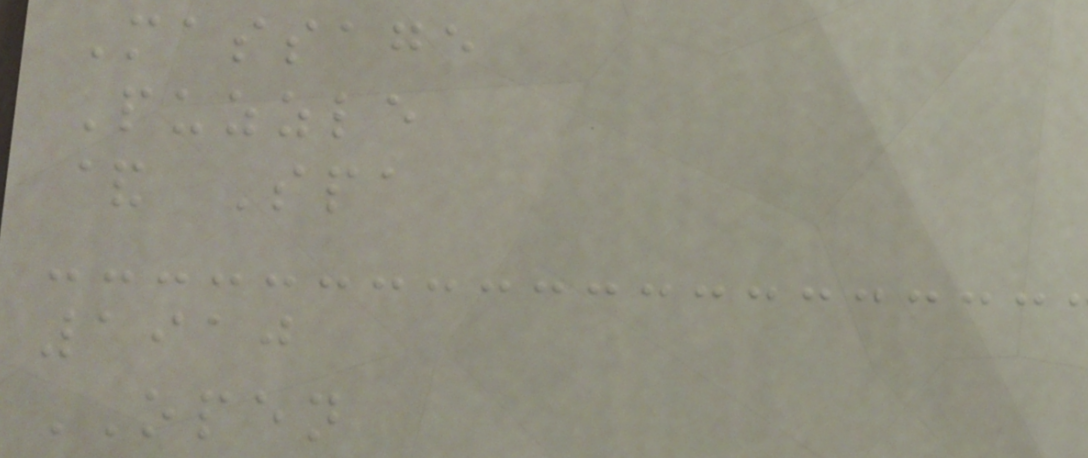Massage
Puzzle
& Spa
1910
OPEN
